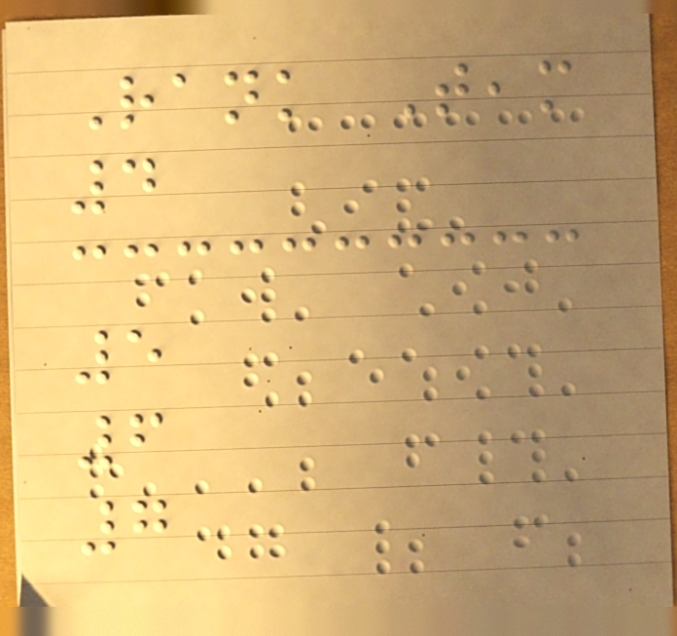Rank Team
4
5
6
7
